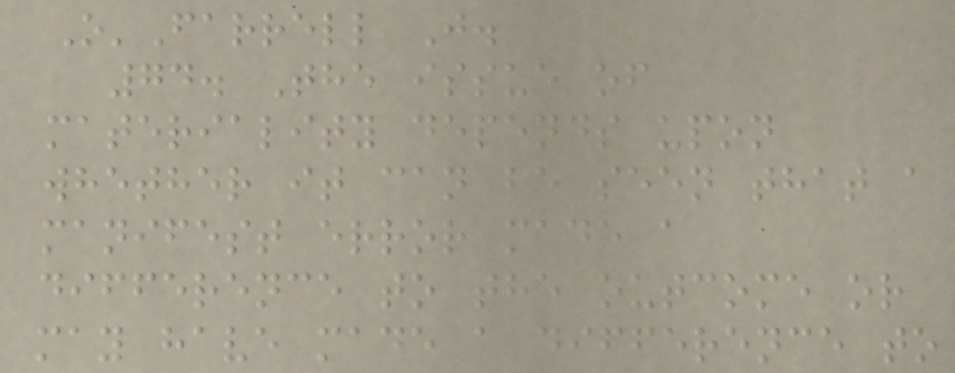O'Farrell J.
74. The issue of
materiality depends upon
whether it can be seen that a
manifest error made a
difference to the outcome or
may have made a difference to
